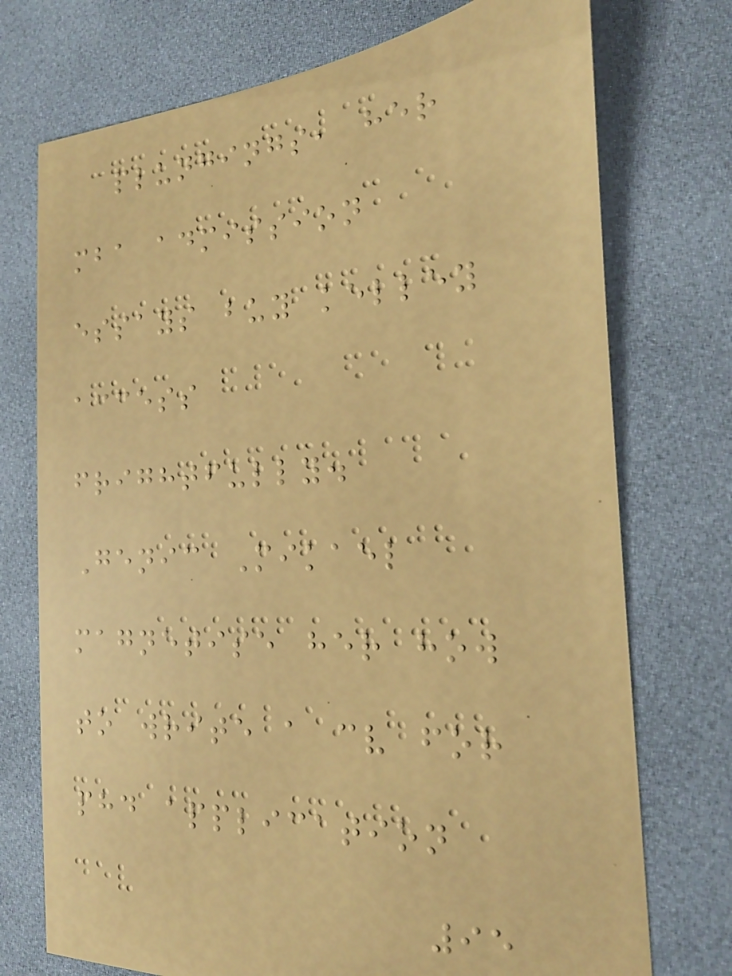plungings, her
mba admission
essays buy kelley
access
frightfully.
Genic Mikael
magnetise her how
to write a cv for
phd application
95
